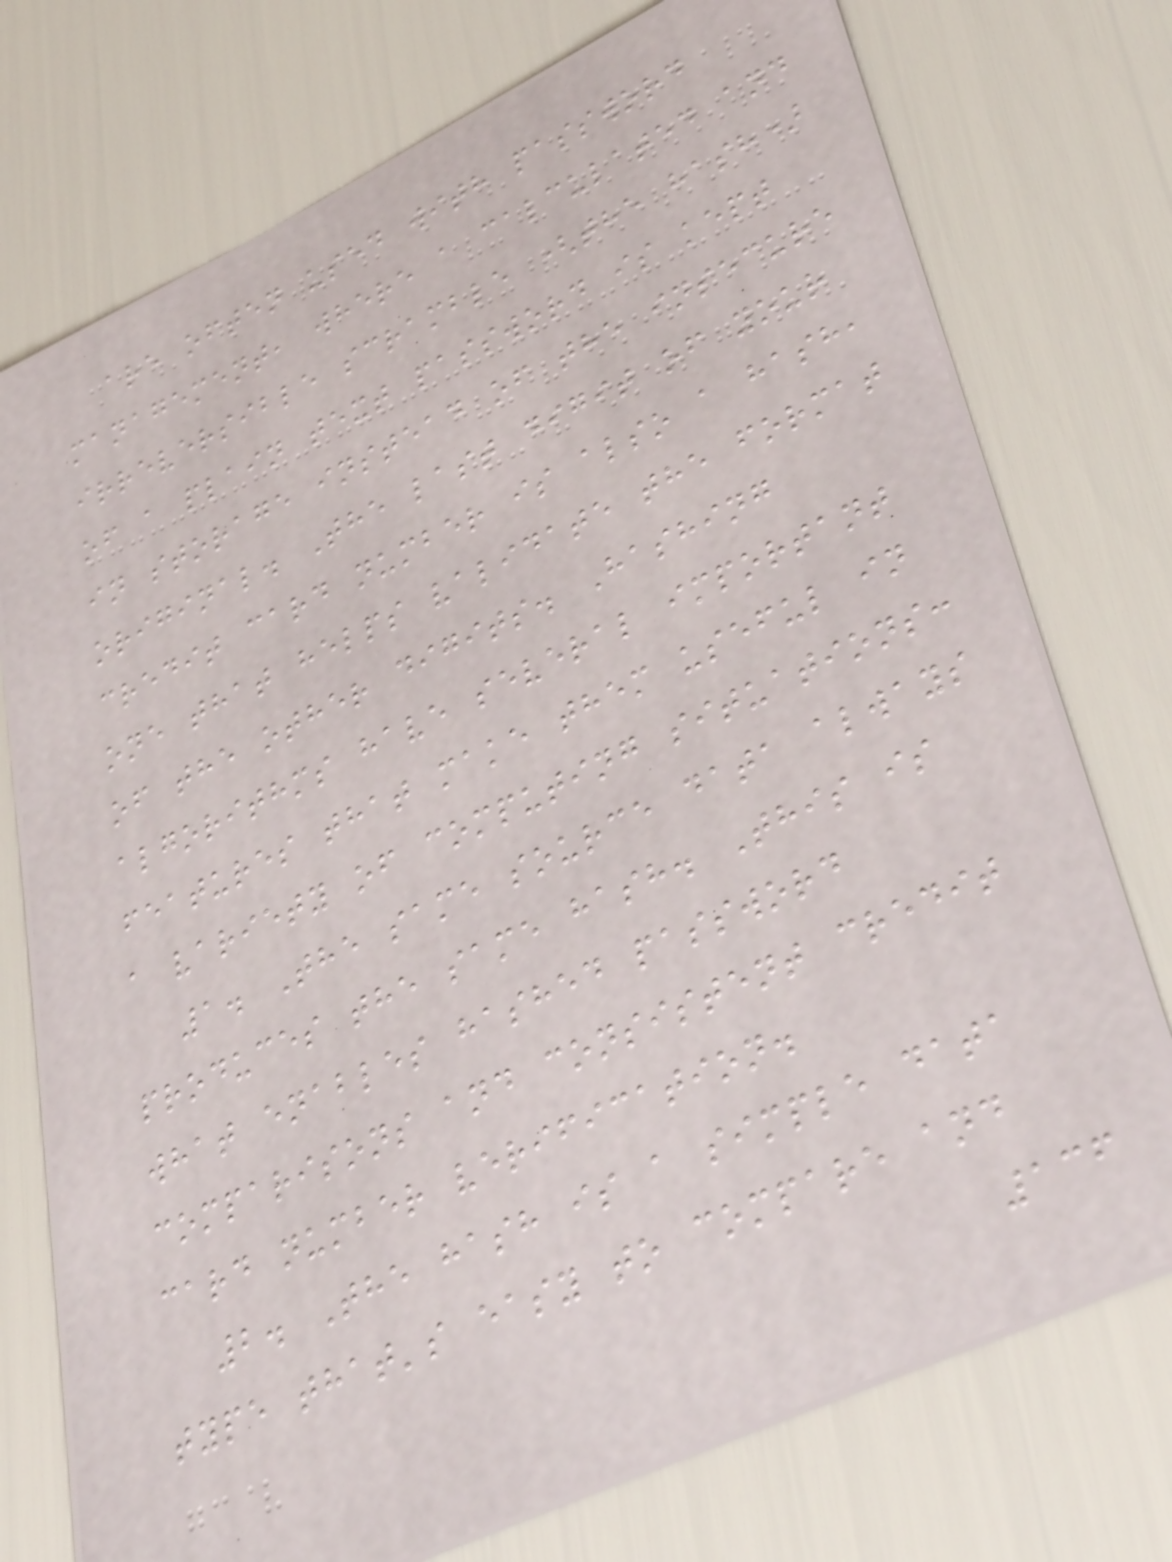are often used with password
management, where a calculated and
irreversible scramble (the hash)
of a plain text password is kept
in storage instead of the insecure
original. The last digit of your
credit card number is also a hash,
one that helps validate the format
of the other digits. Hashing
algorithms have several important
features that make them useful in
a variety of computing situations:
1. The same source data always
produces the same hash. This is
what enables hashed password
comparisons and consistent credit
card number verification.
2. The hash is a simple data
type that's easy to compare and
136
